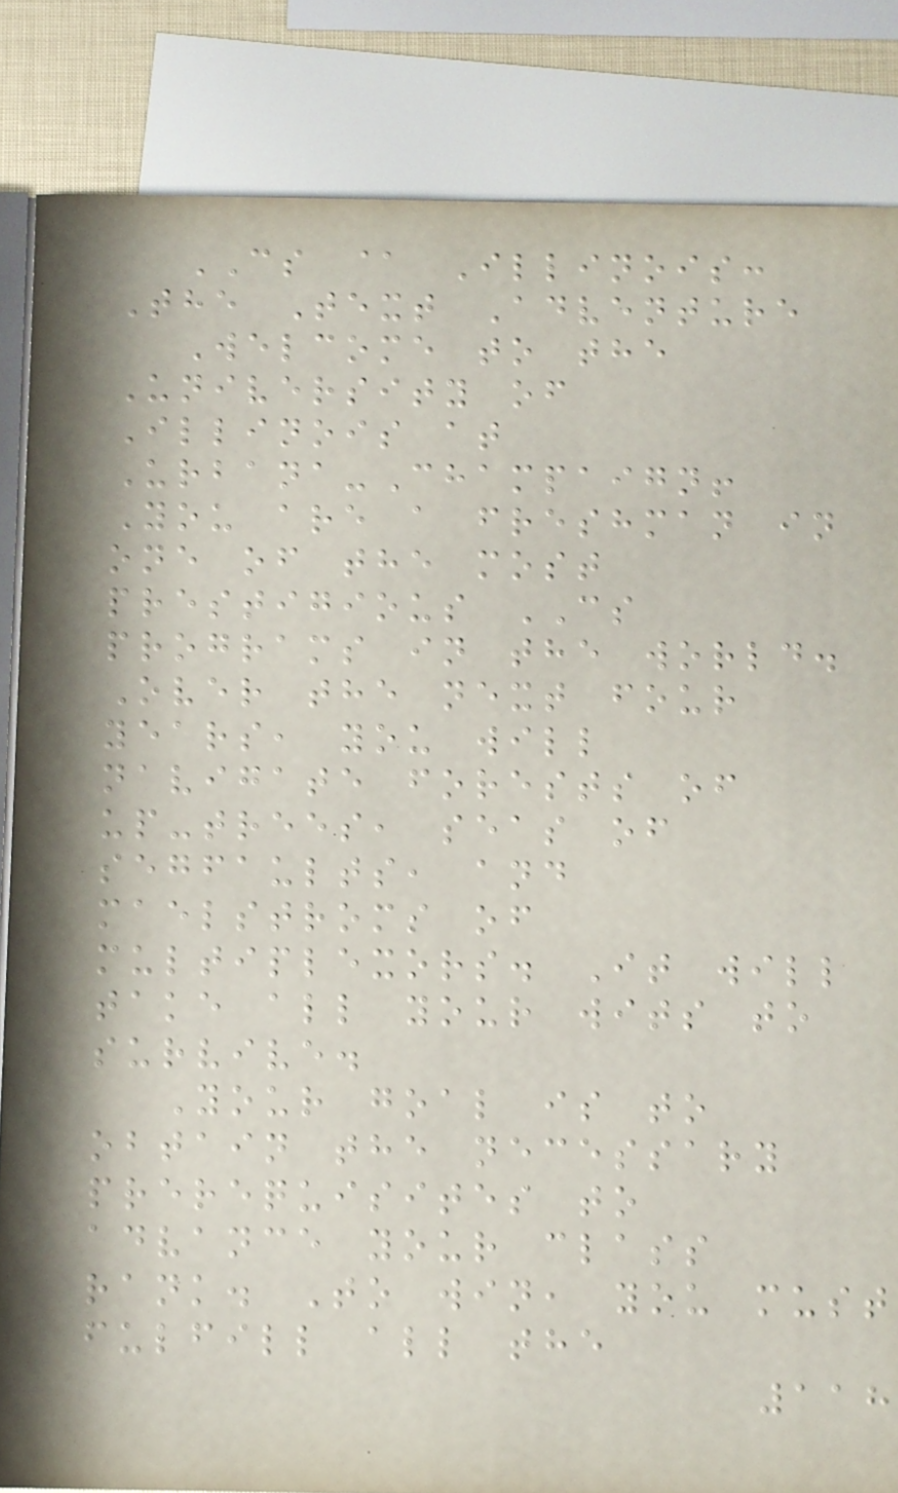CS @ Illinois:
The Text Adventure
Welcome to the
University of
Illinois at
Urbana-Champaign!
You are a freshman in
one of the most
prestigious CS
programs in the world.
Over the next four
years, you will
navigate forests of
up-trees, seas of
segfaults, and
maelstroms of
multiplexors. It will
take all your wits to
survive.
Your goal is to
obtain the necessary
prerequisites to
advance your class
rank. To win, you must
fulfill all the
118
